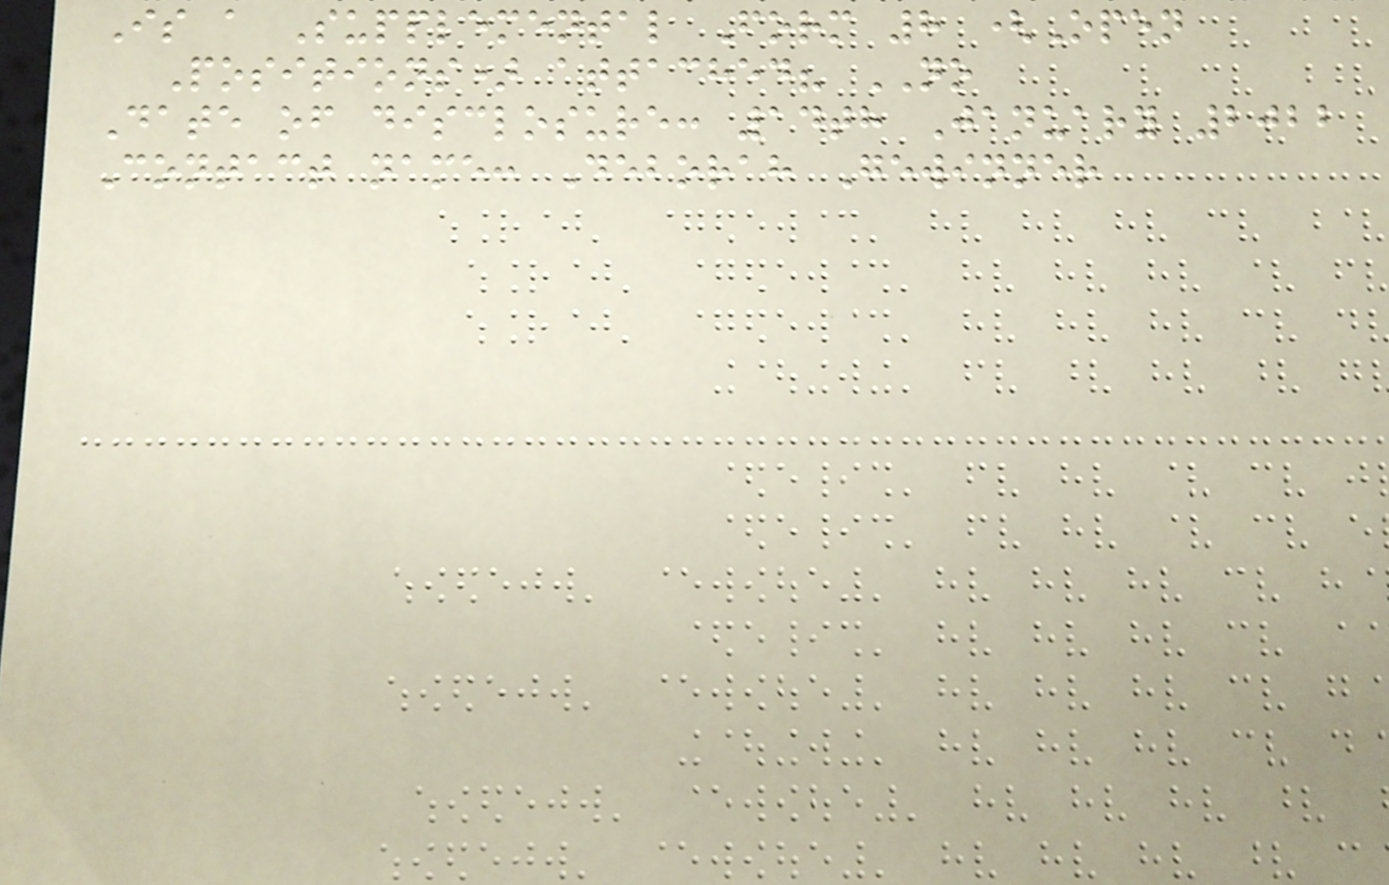Is a Supplemental Form 8 (Open
Positions) attached? NO
Date of disclosure: 14th January 2022
Contact name: Deborah Gewinner
